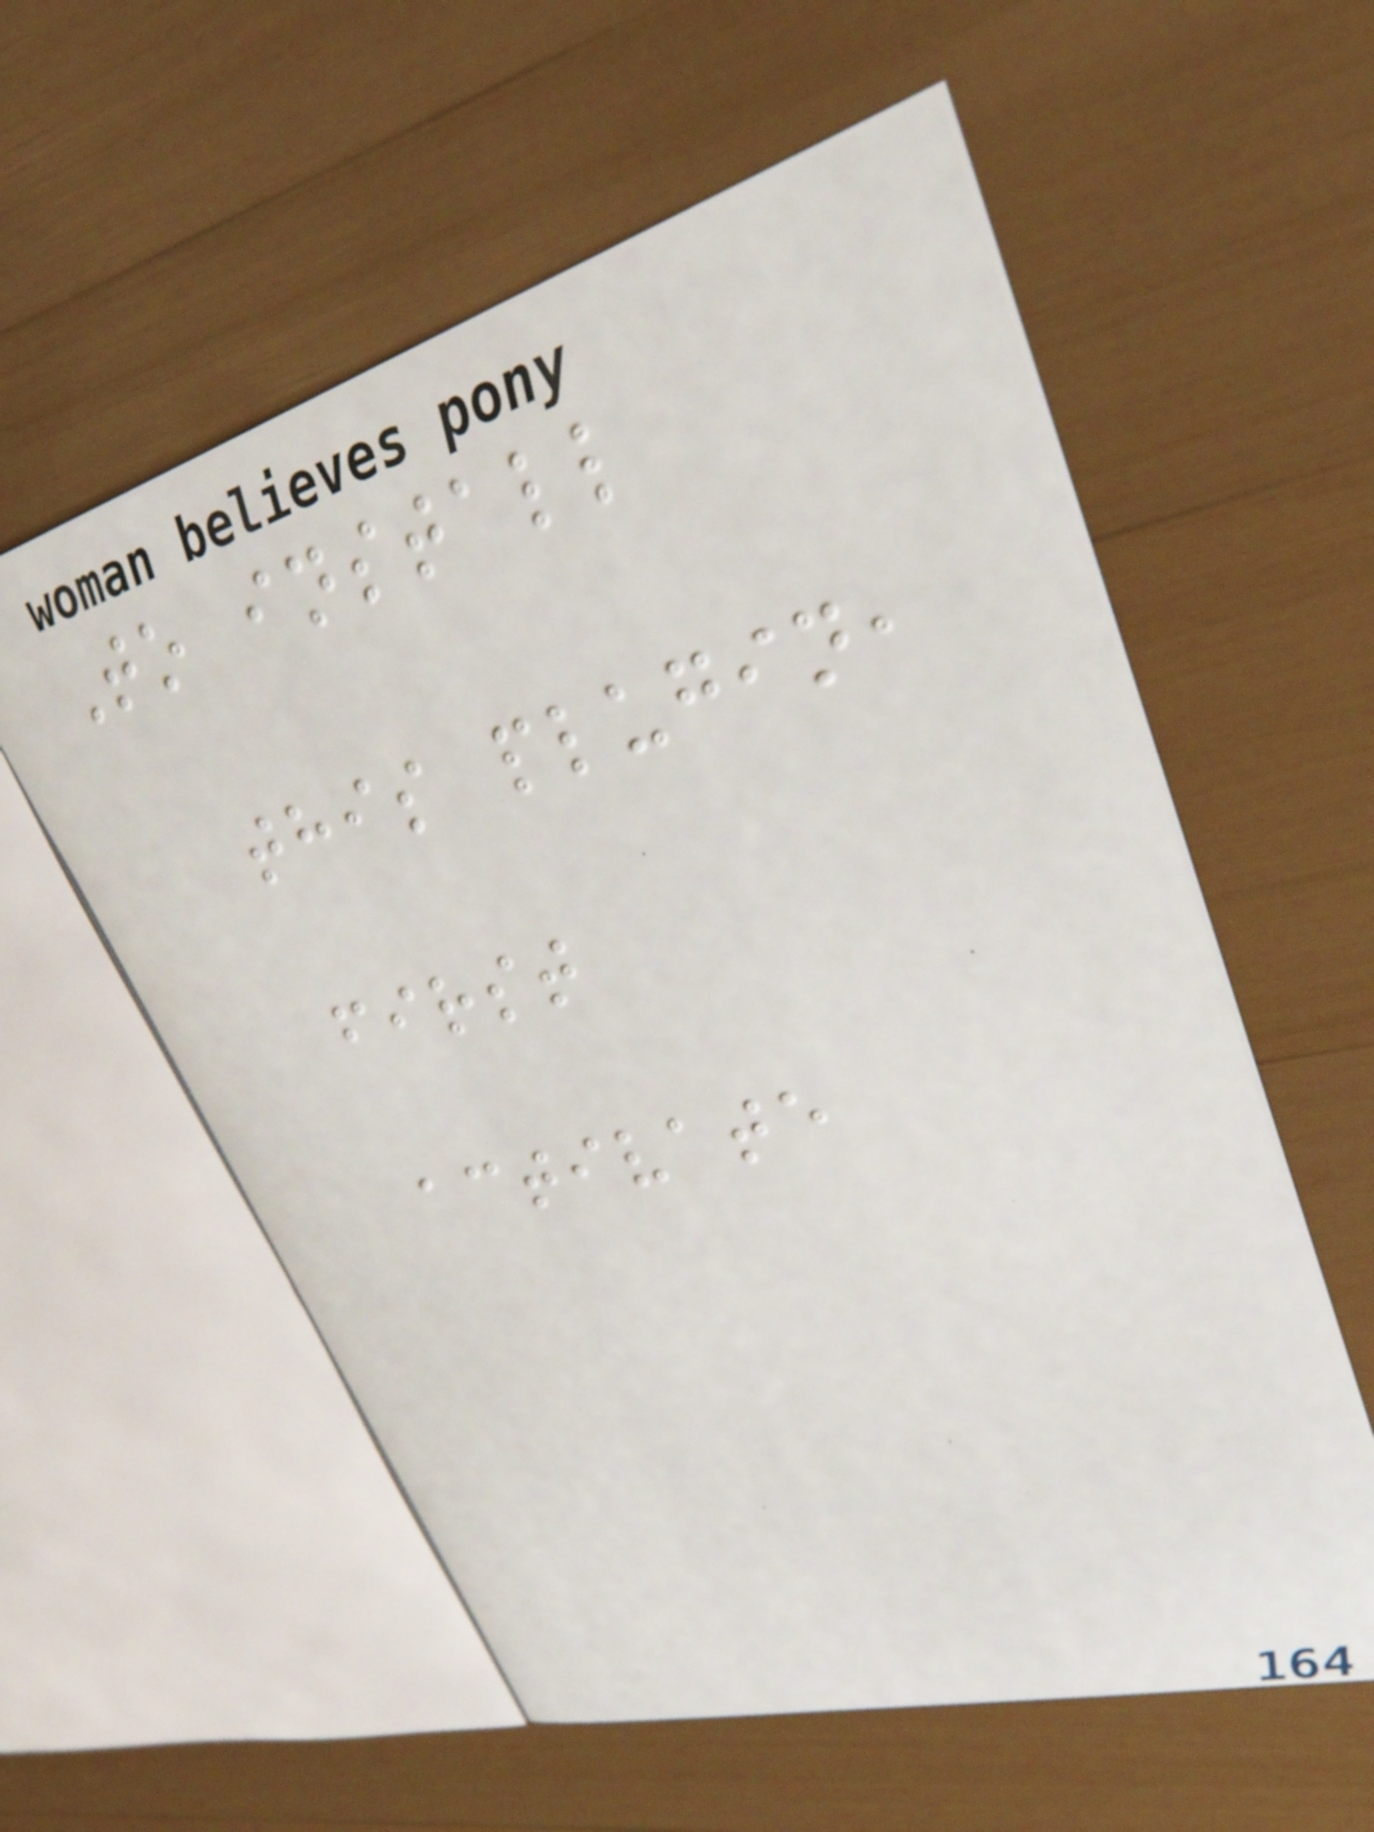To install
this plugin,
first
activate
